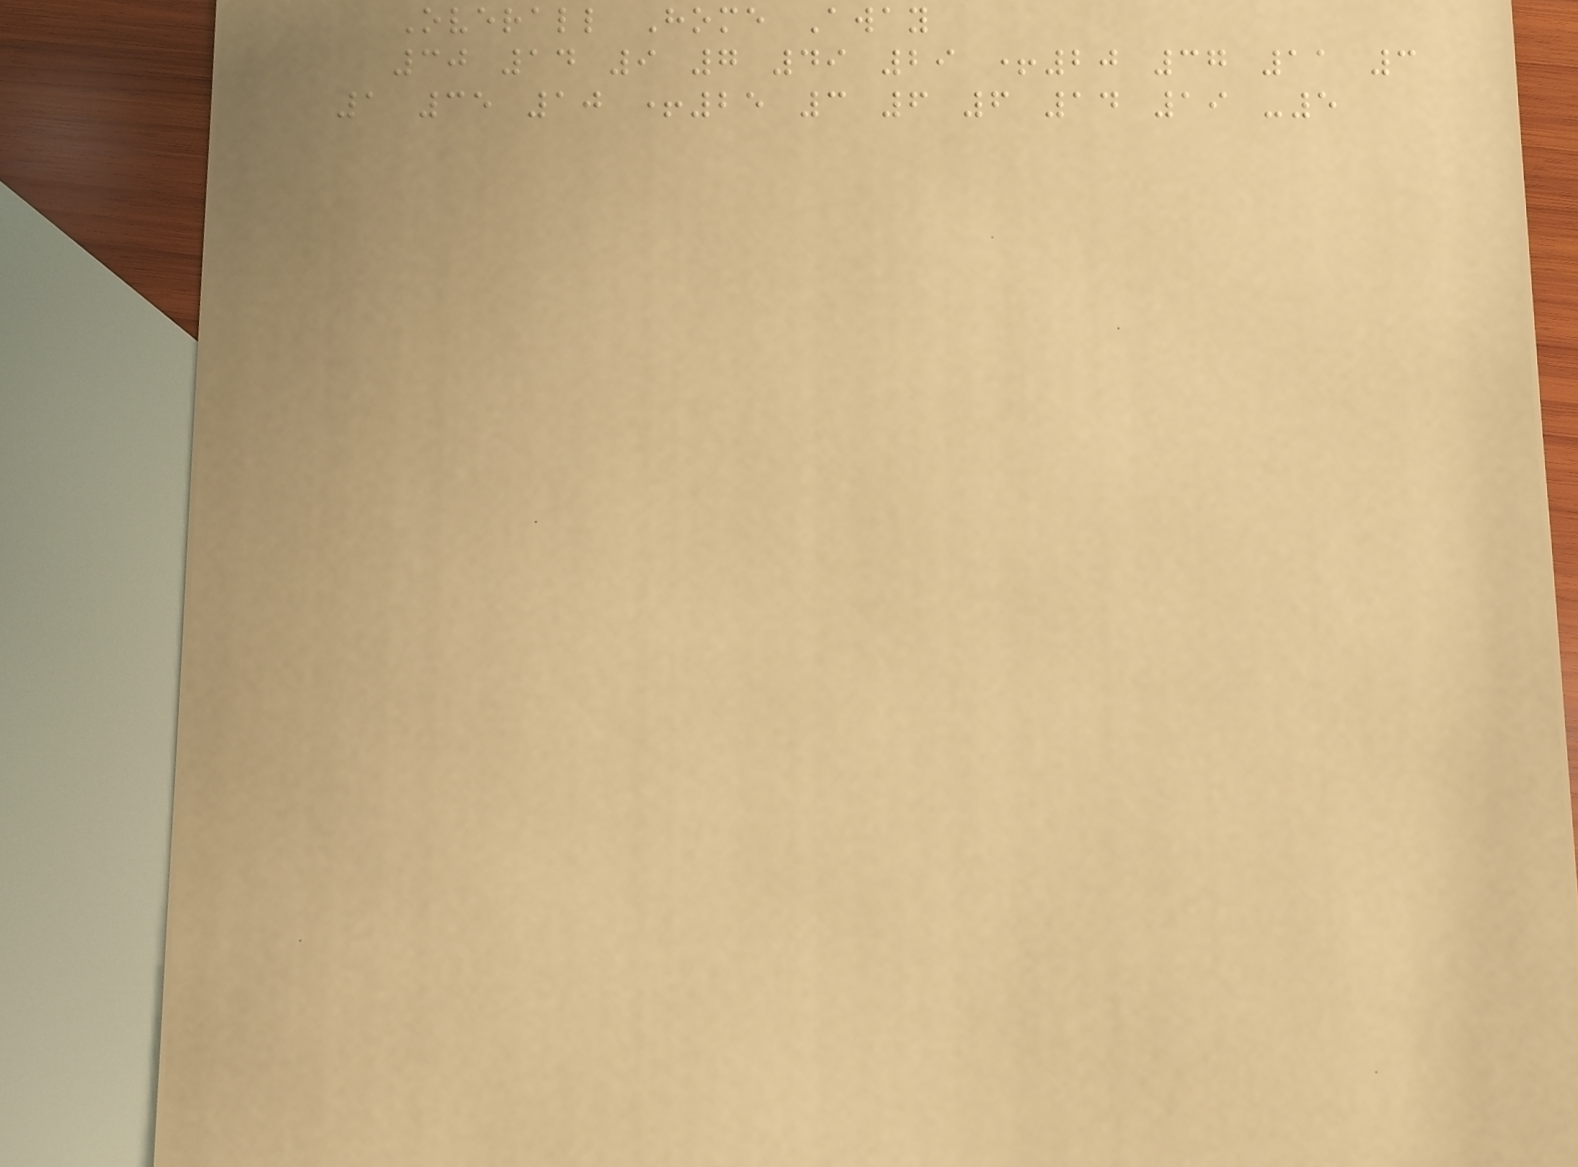Overall Home Away
30 14 9 7 49 29 +20 37 11 3
1 35 10 +25 3 6 6 14 19 -5
